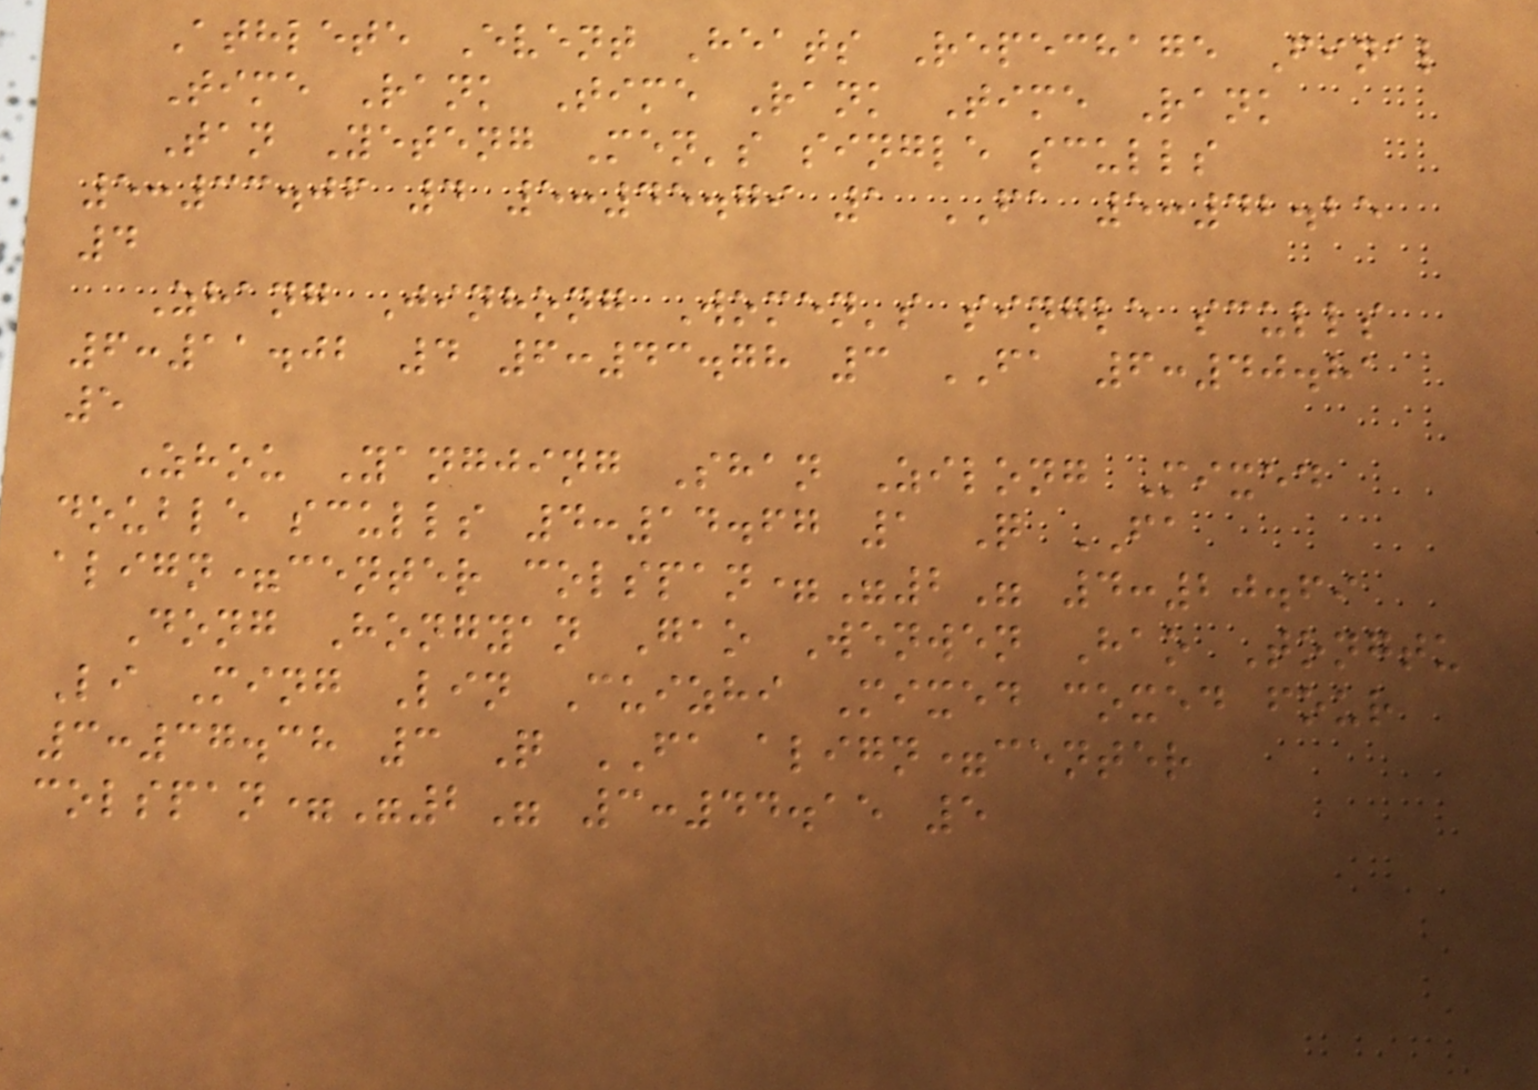Athlete Event Heats Repechage Final
Time Rank Time Rank Time Rank
Tan Yeteng Men's single sculls
5:33.06 4 5:45.79 1 FA 5:42.25
4
Zhang Jinhong Women's single sculls
6:11.02 4 6:43.78 3 FA 6:40.81
5
Zhou Yangjing Shan Zilong Mixed
double sculls 4:14.67 1 Q FA
align=center colspan="2" 4:20.69
Dong Hongyan Gao Wenwen Hao Tongtu
Li Ming Lin Cuizhi Mixed coxed four
3:37.38 3 Q FA align=center
colspan="2" 3:44.15 5
